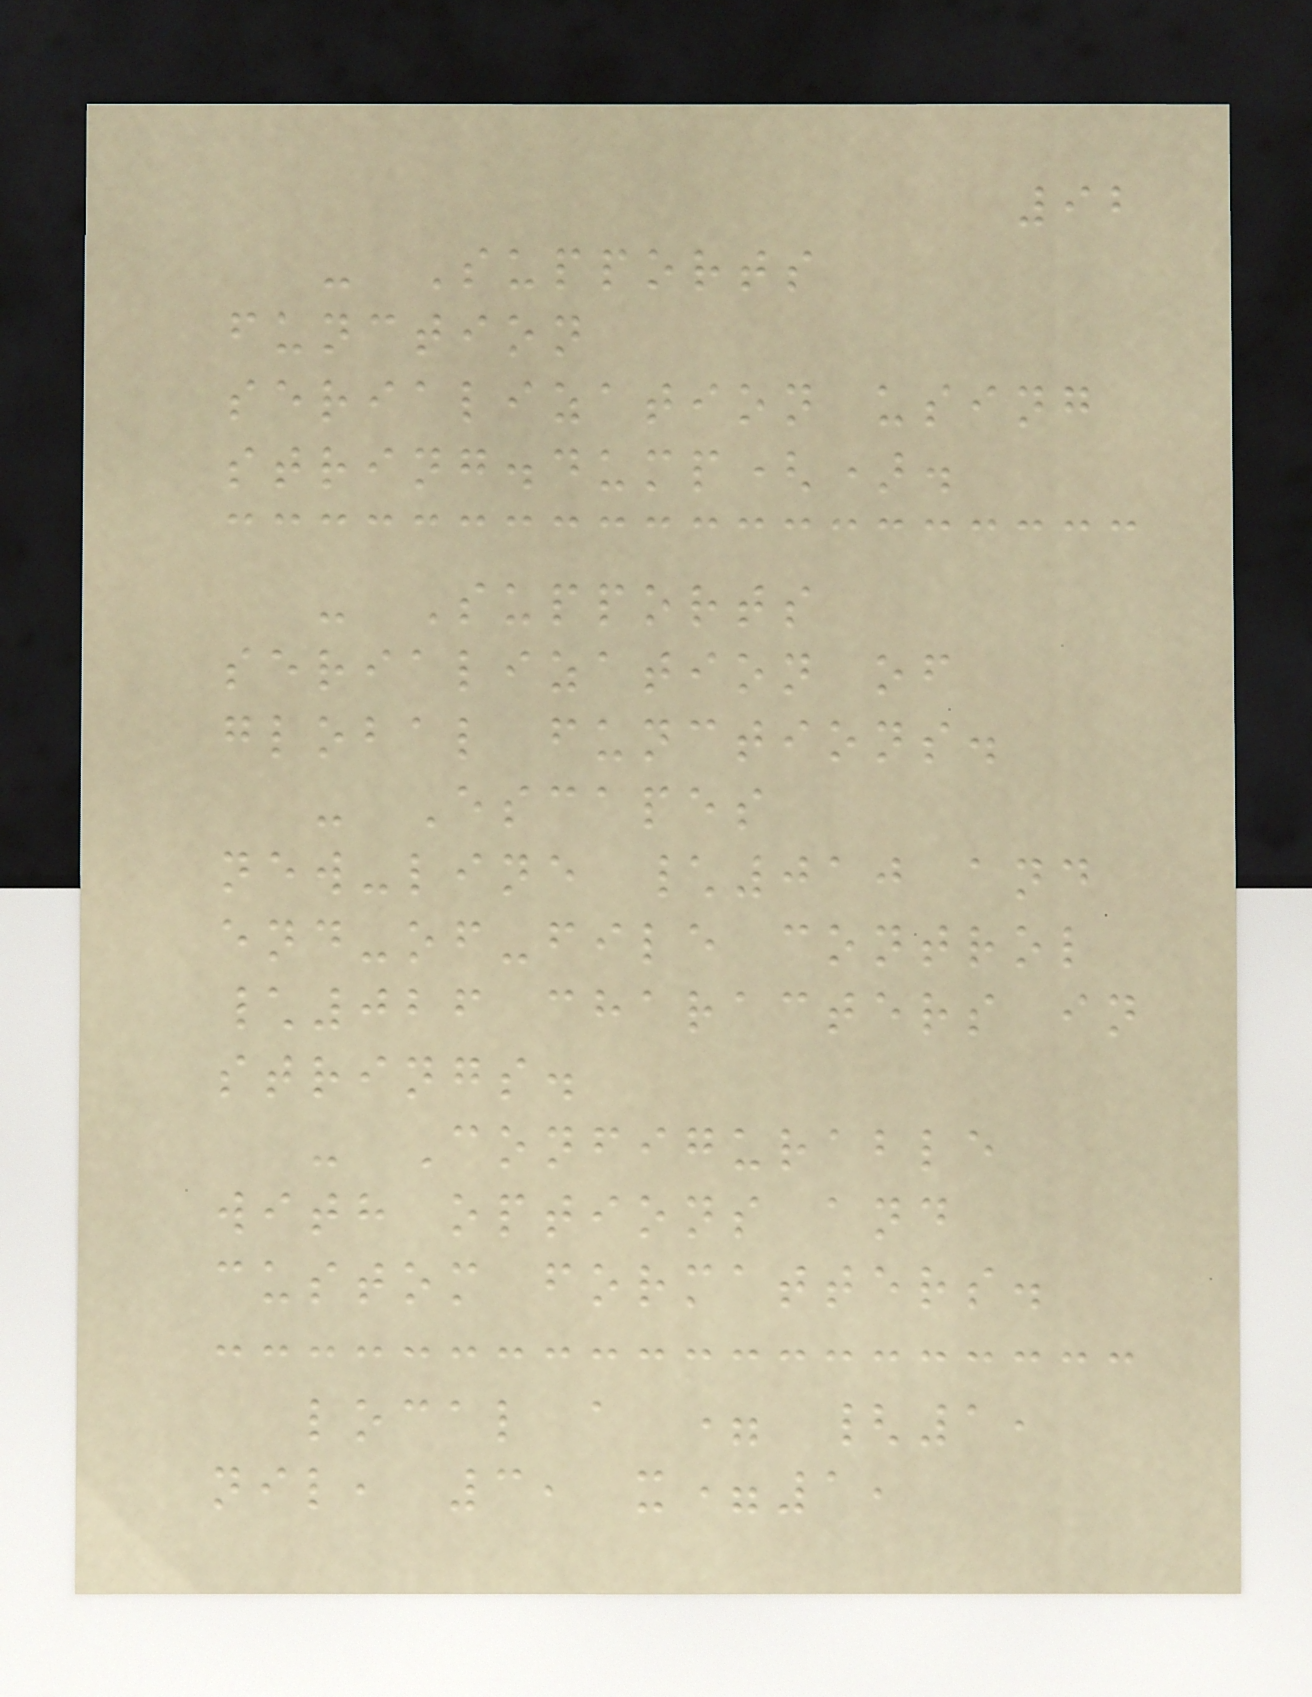92
- Supports
function
serialization using
string.dump().
- Supports
serialization of
global functions.
- Escapes
new-line \010 and
end-of-file control
\026 characters in
strings.
- Configurable
with options and
custom formatters.
local a = {1,
nil, 3, x=1,
